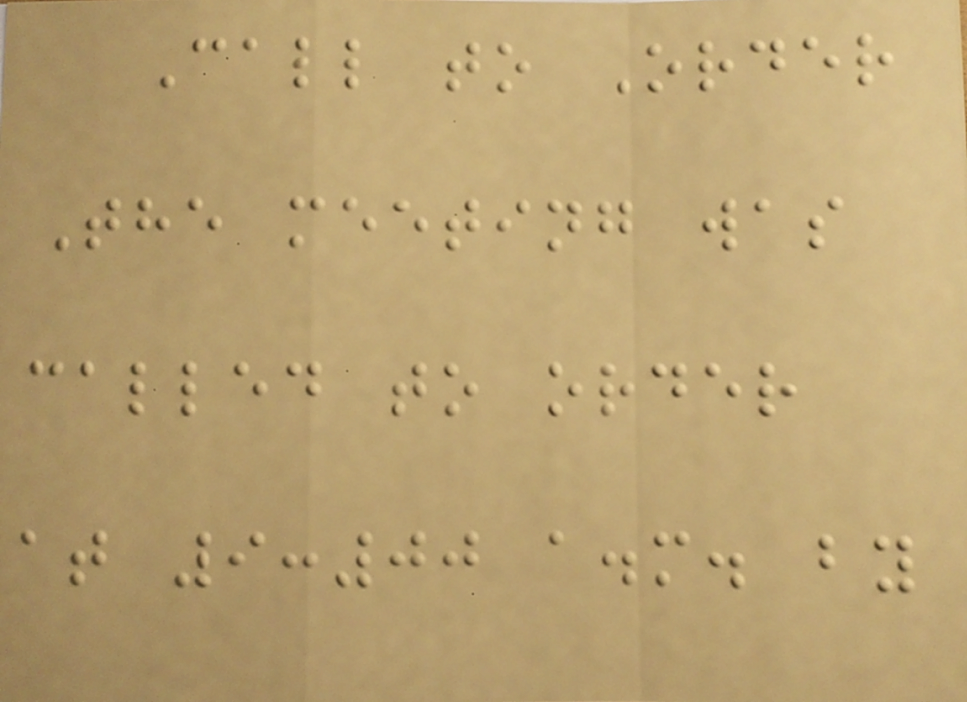Call to Order
The meeting was
called to order
at 9:00 a.m. by
